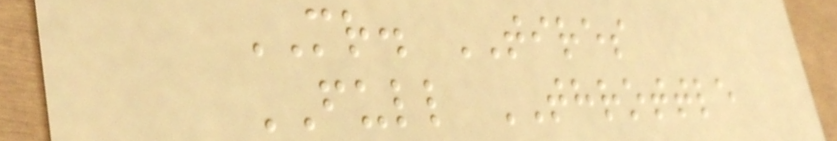MR. TIRES
FULL THROTTLE
